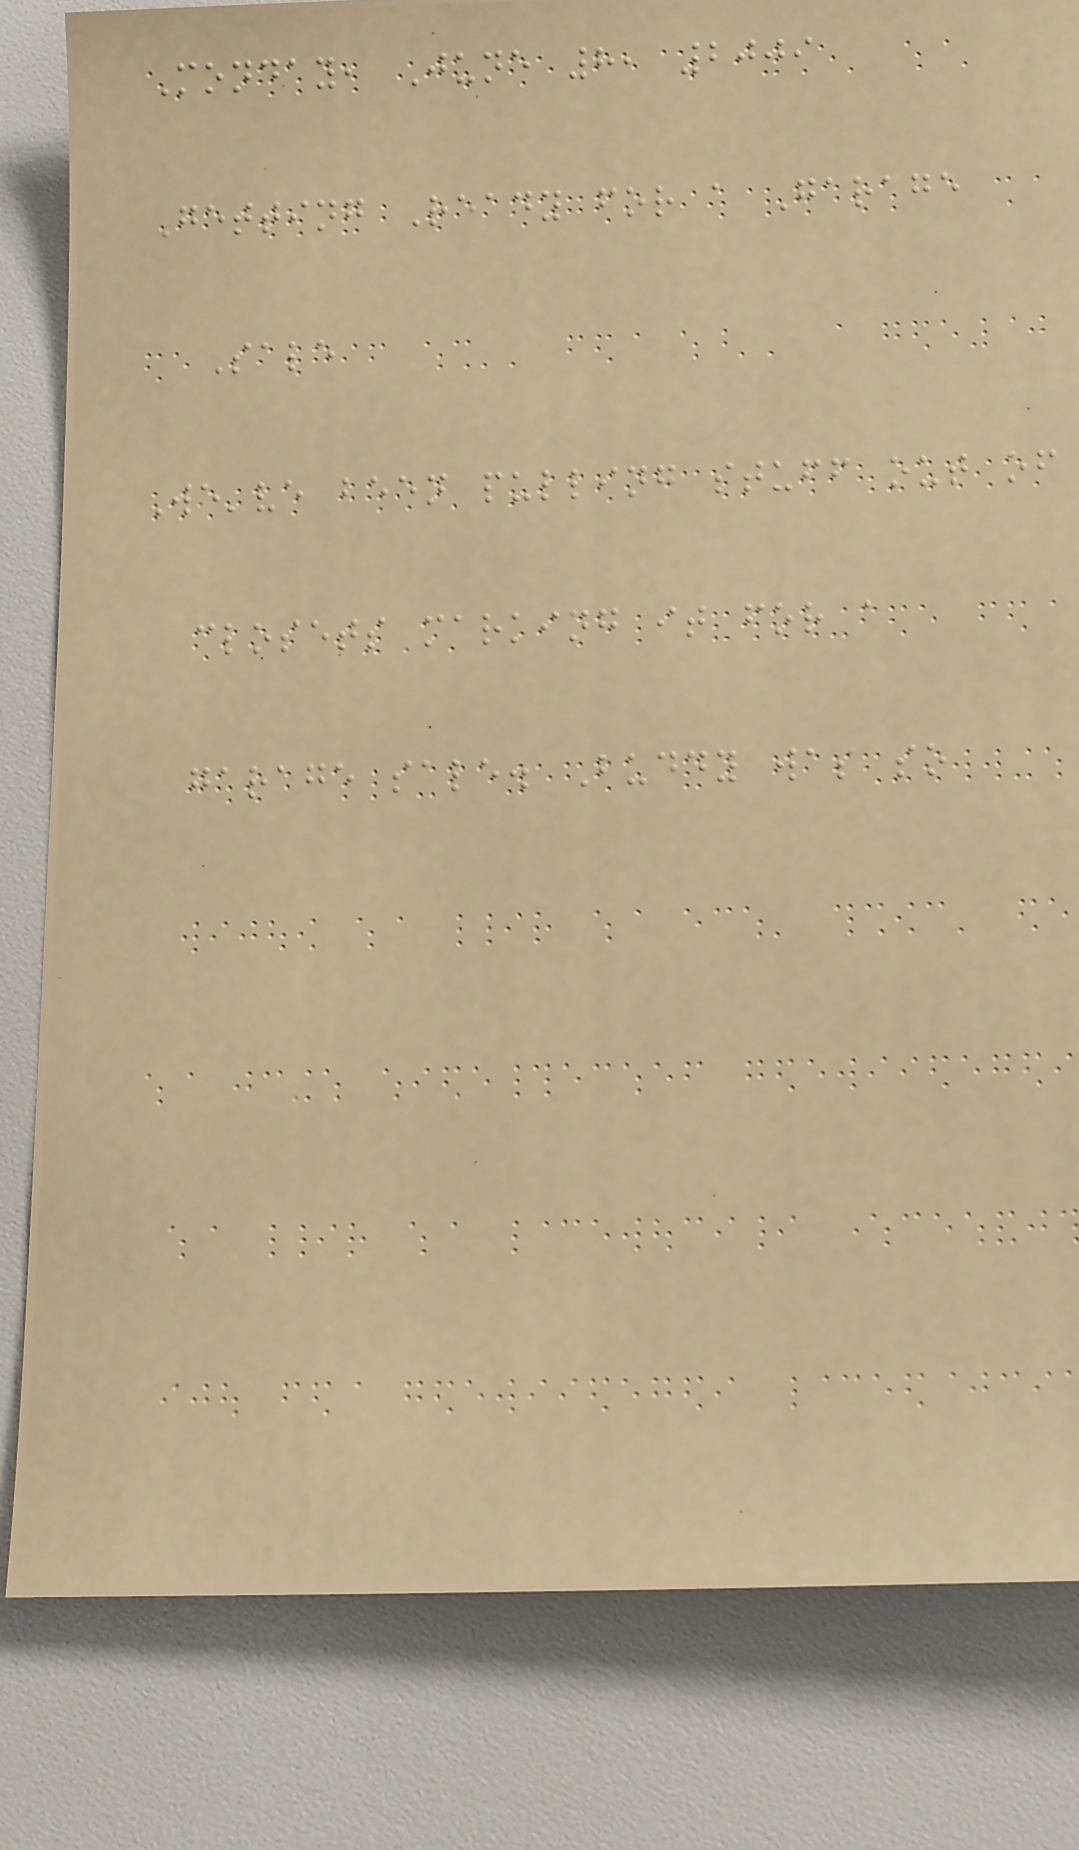Monday, June 8, 2009
Getting Ready for a Garage
Sale
We've been pulling stuff out of
closets marking it for a
garage sale. Buddy was so
